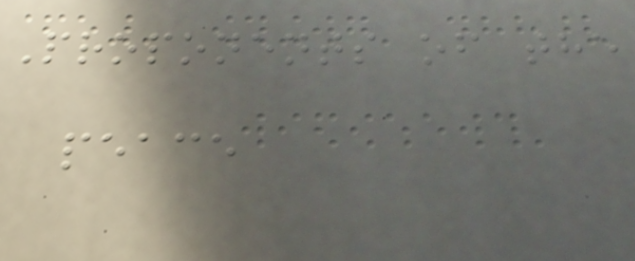Proponents of the
peace
